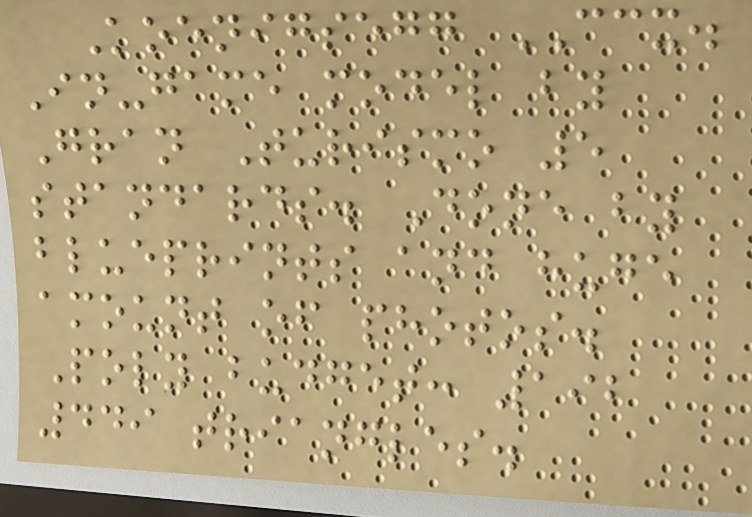Koenigsegg CCX.
In-game model by
Gran Turismo 5
standards. Done by
blueprints and huge
amount of photos.
Poly budget: 192
449 triangles.
